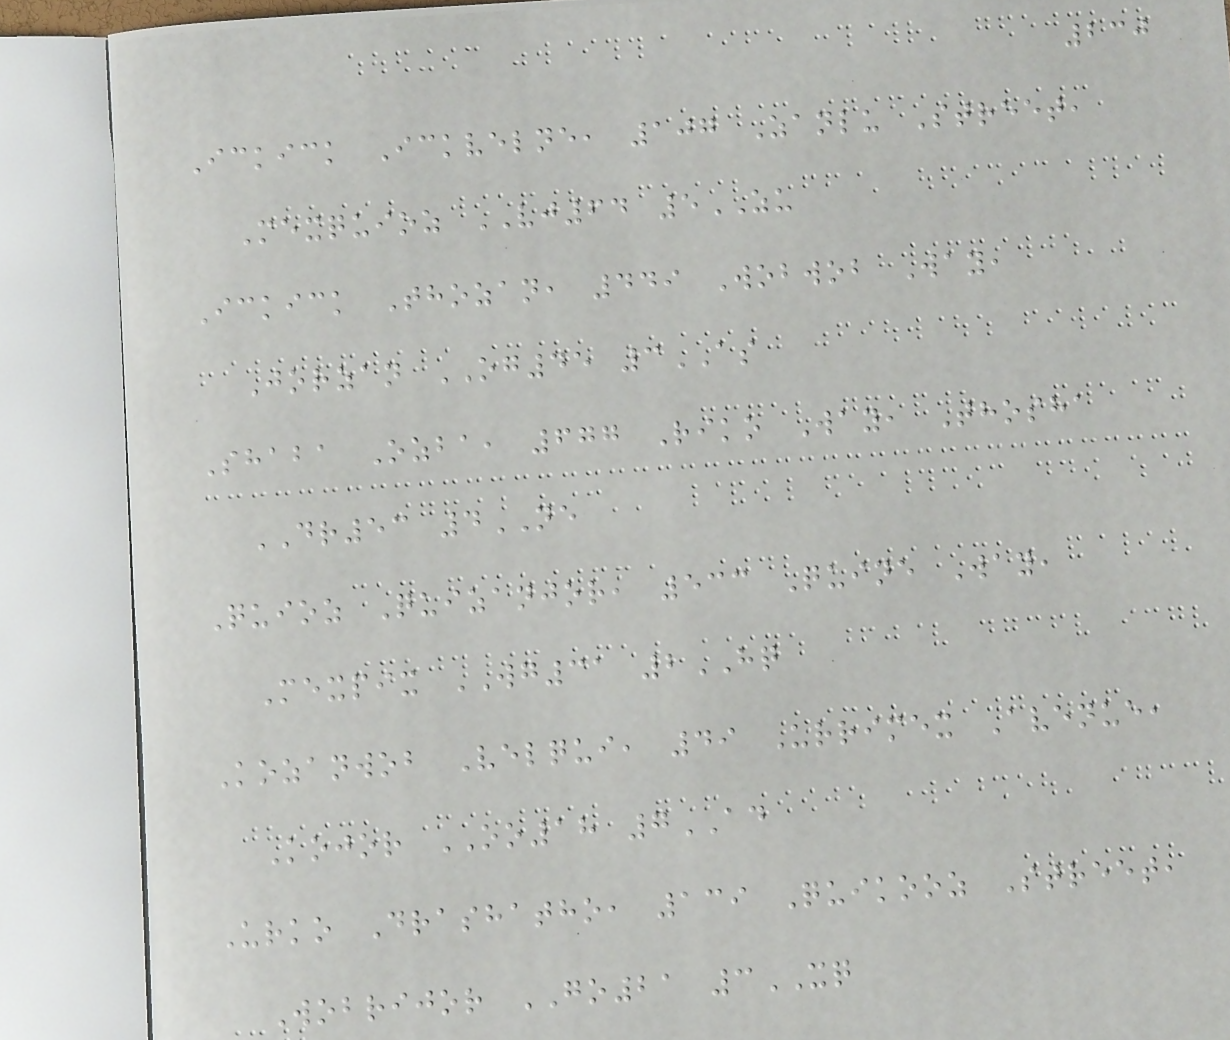230
Ickick Ickvelne, 107 Zanlu Street,
Mexquioz VJ64 5ZU
Ickick Thozan, 449 Wobwob Way,
Jorzan OG45 3AS
Shaba Ozba, 677 Riko Way, Thosha
DR53 4NE
Quioz Quizanjor, 533 Quine Way,
Mexpix WG31 2HQ
Kozanwob Velqui, 49 Urrimex Avenue,
Kojor OO18 7AD
Urko Drashatho, 139 Quikooz Street,
Wobrijor GO21 3XQ
